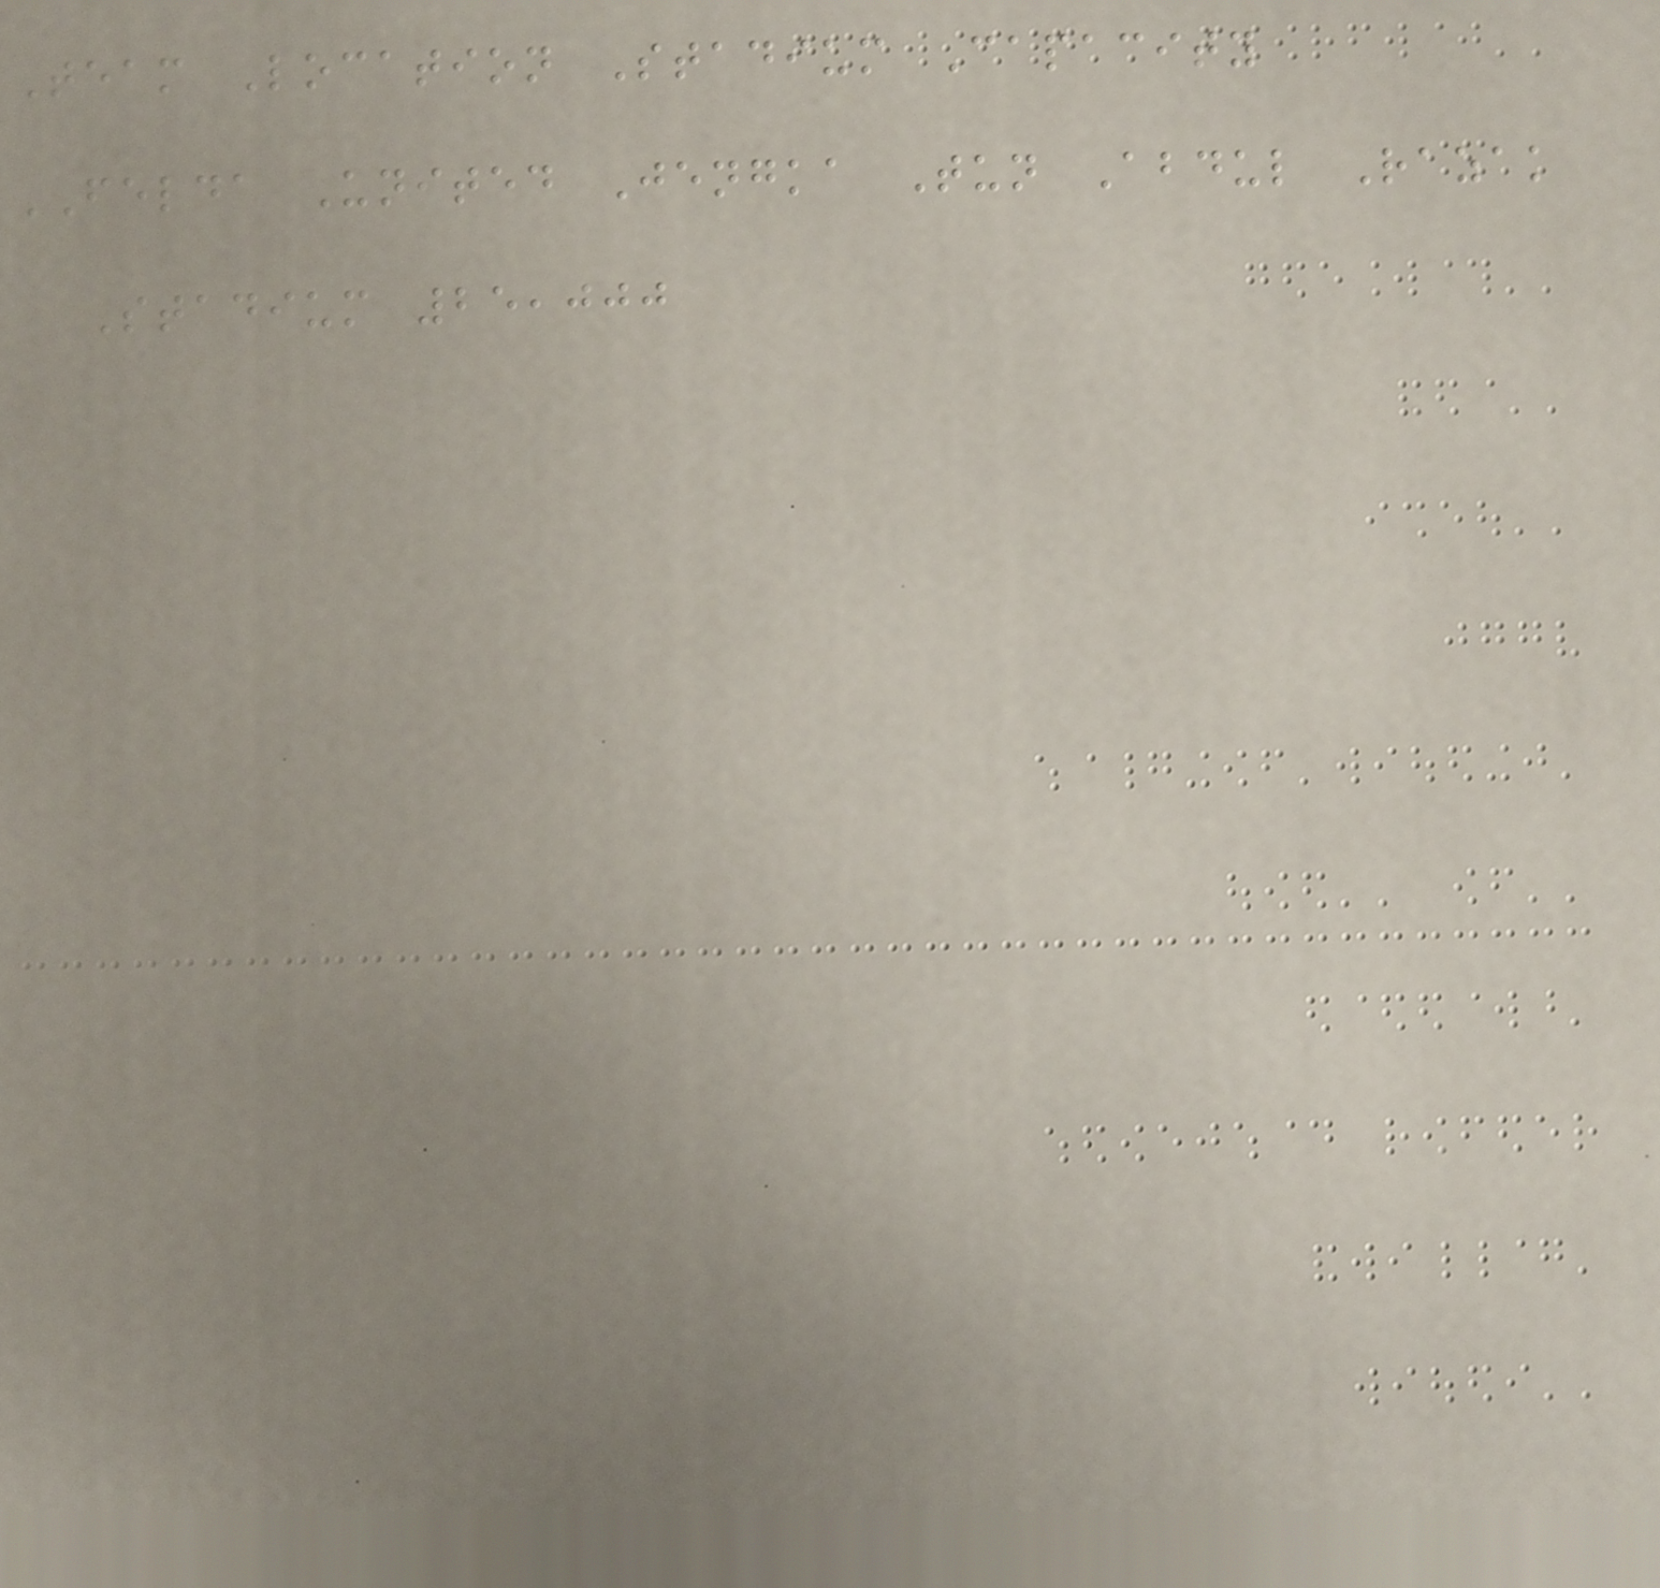Team Location Stadium Capacity
FELDA United Jengka Tun Abdul Razak
Stadium 25,000
